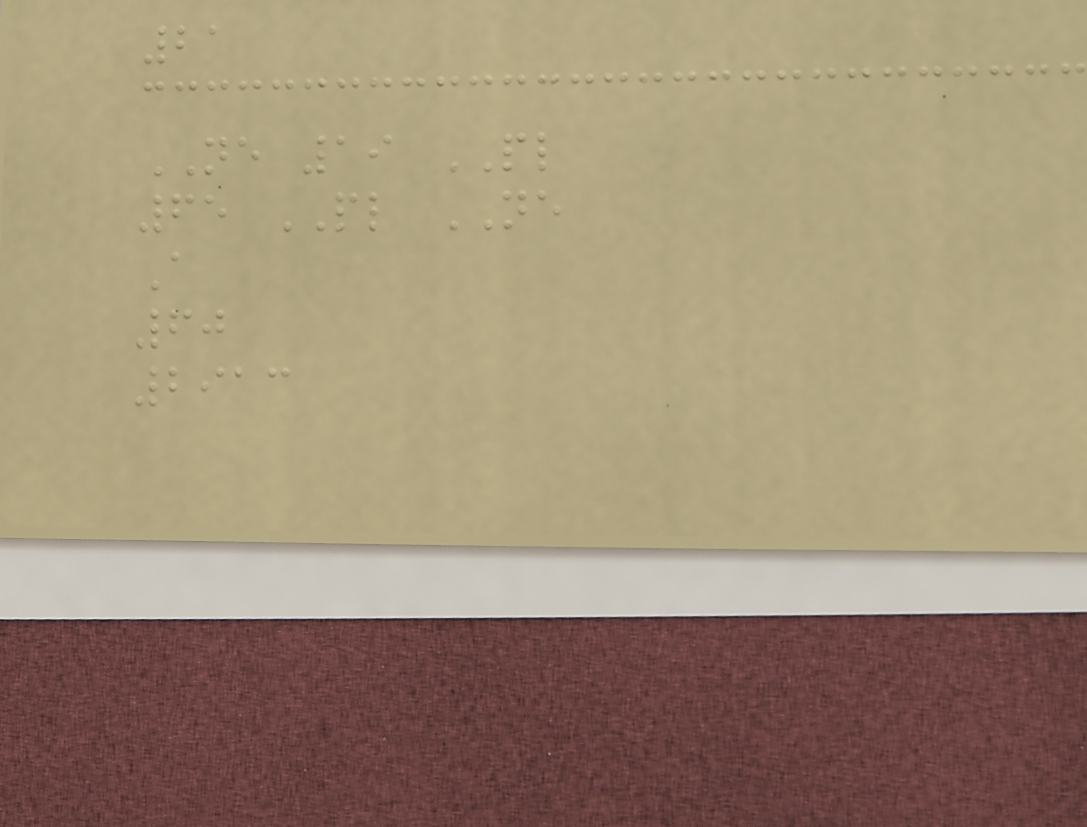21
NE 19 PL
65 PL NE
A
60
2913
